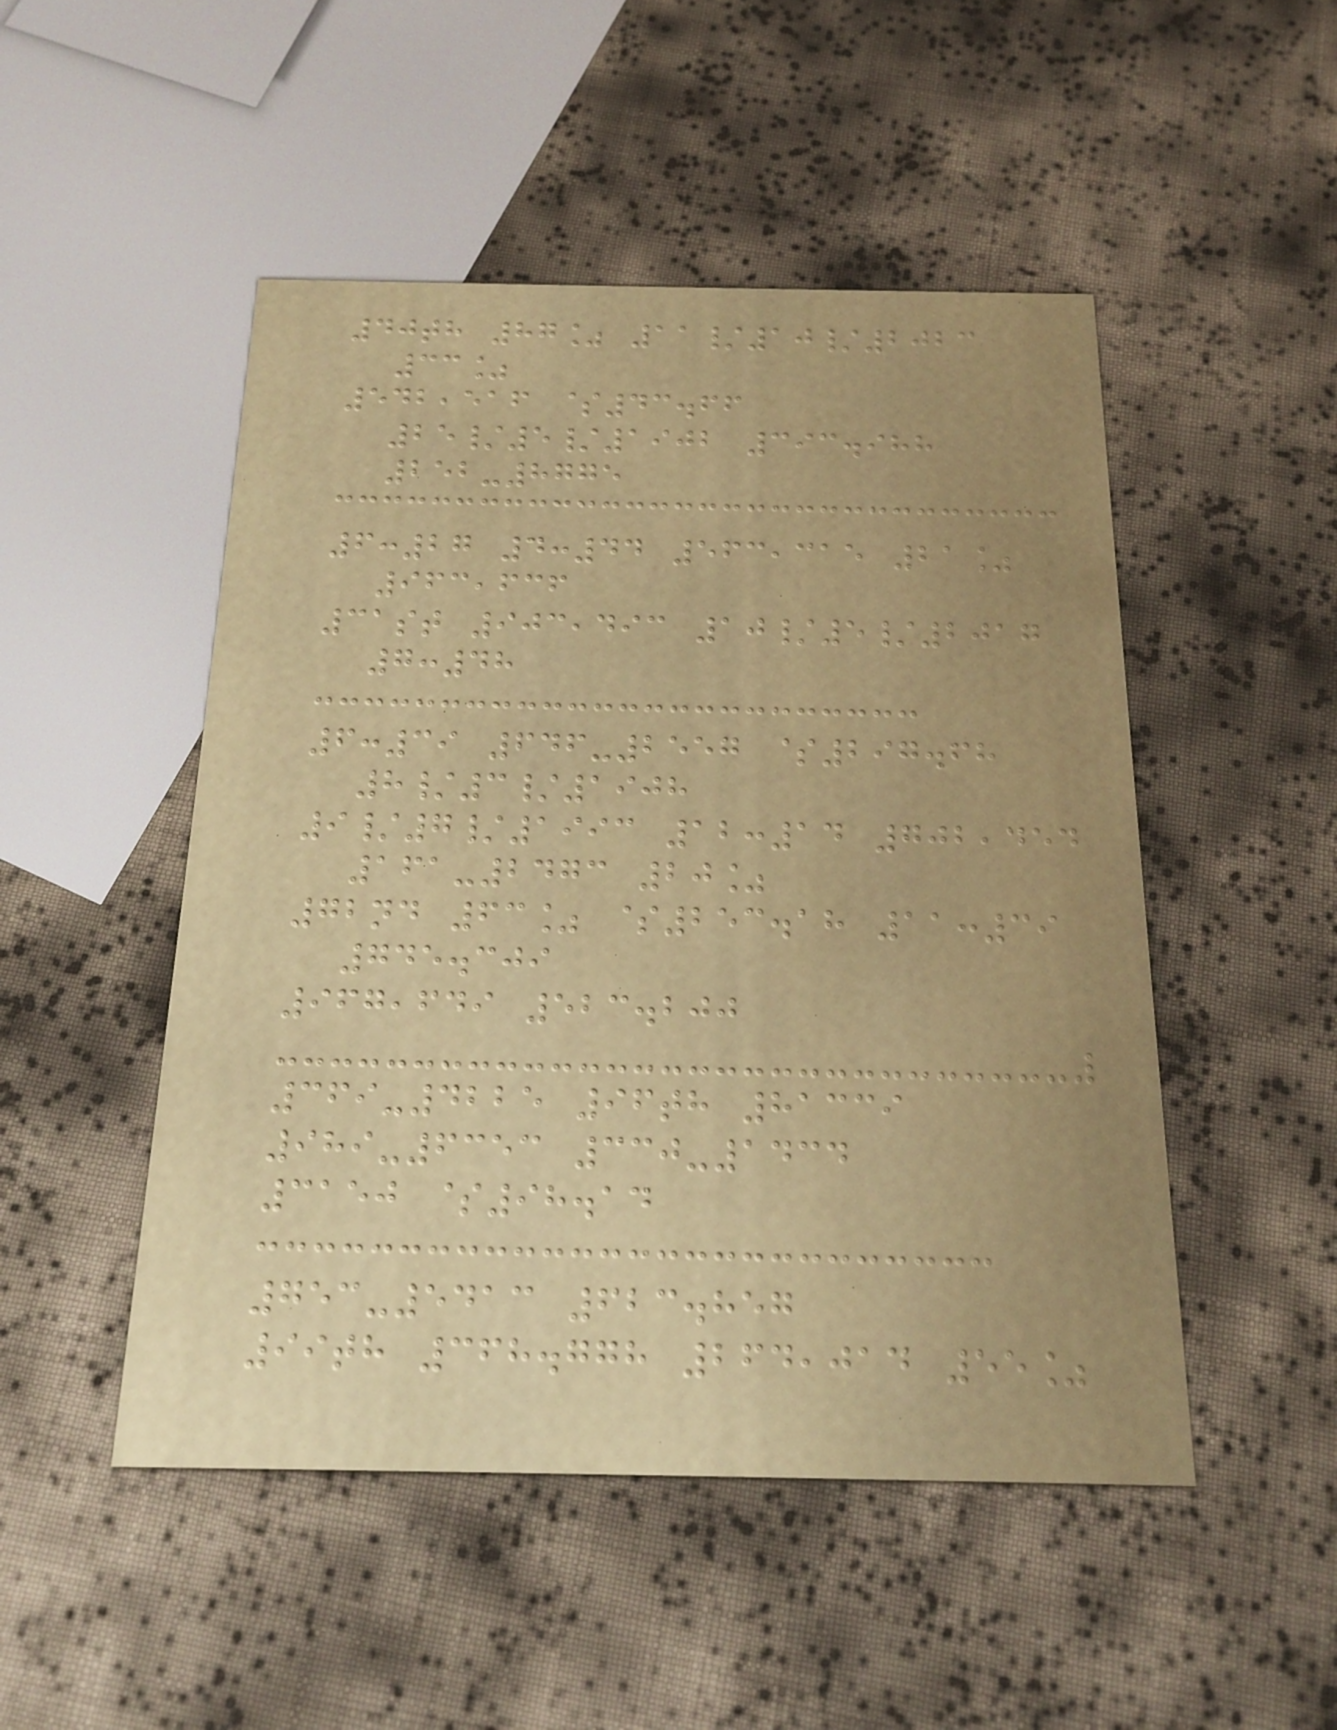40th 87% 11/10/2023
33%
542,516 $43.66
25/5/1902 393.988
252-8775
6:27 4:44 563,315 21%
963,636
31st 903,493 10/5/2017
7:48
6:39 646-2557 $297.68
8/3/1908
9/7/1993 12:14 702,454
161-2473 20%
72nd 63% $253.18 11:39
745.309
967,649 523.200
369-4225 96th 81339
989-6353 330-1434
3150 $98.14
753-5413 623.857
99th 368.778 264,014 55%
